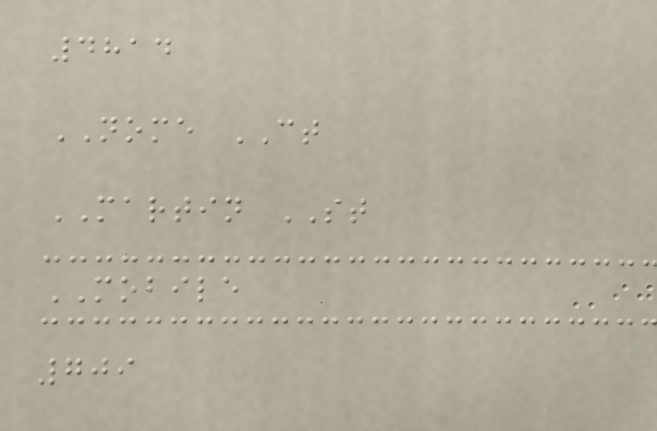4814
NOME CT
MARTIN ST
MOBILE
709
